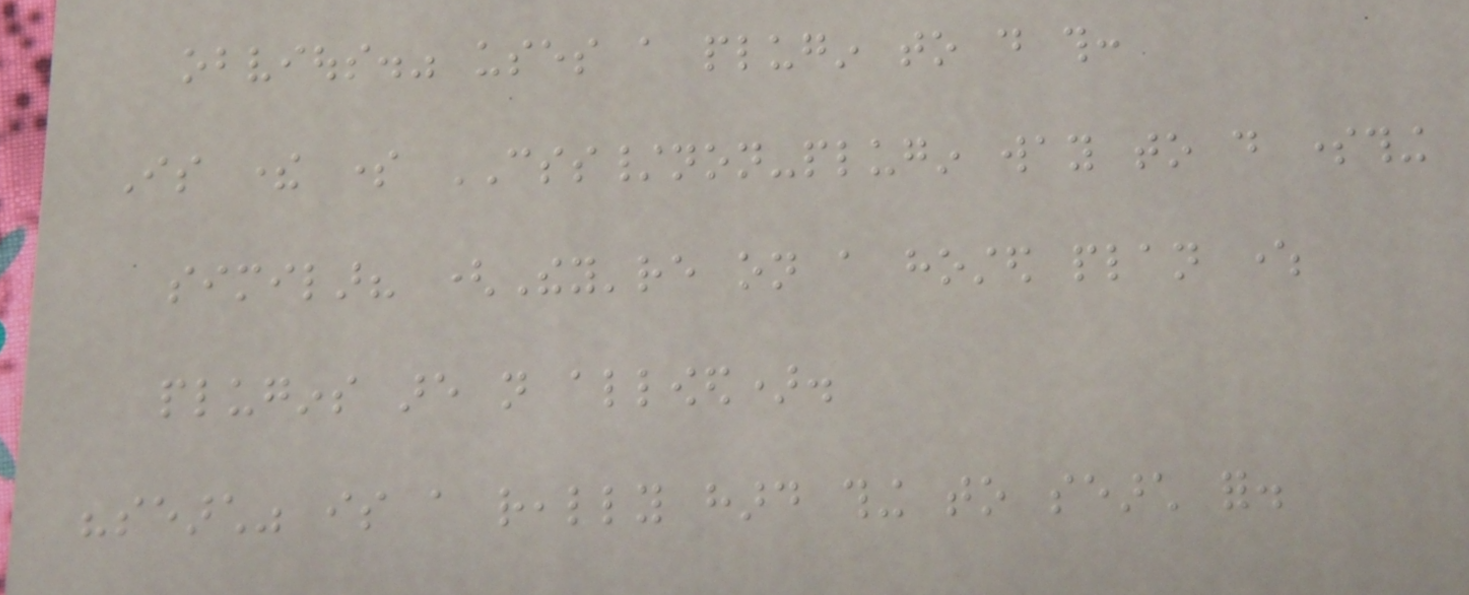obvious." uses a plugin to do this:
Is there some CSS/non-plugin way to do something
similar? (They're on a hosted plan where
plugins are not allowed).
"search" is a really hard thing to search for.
